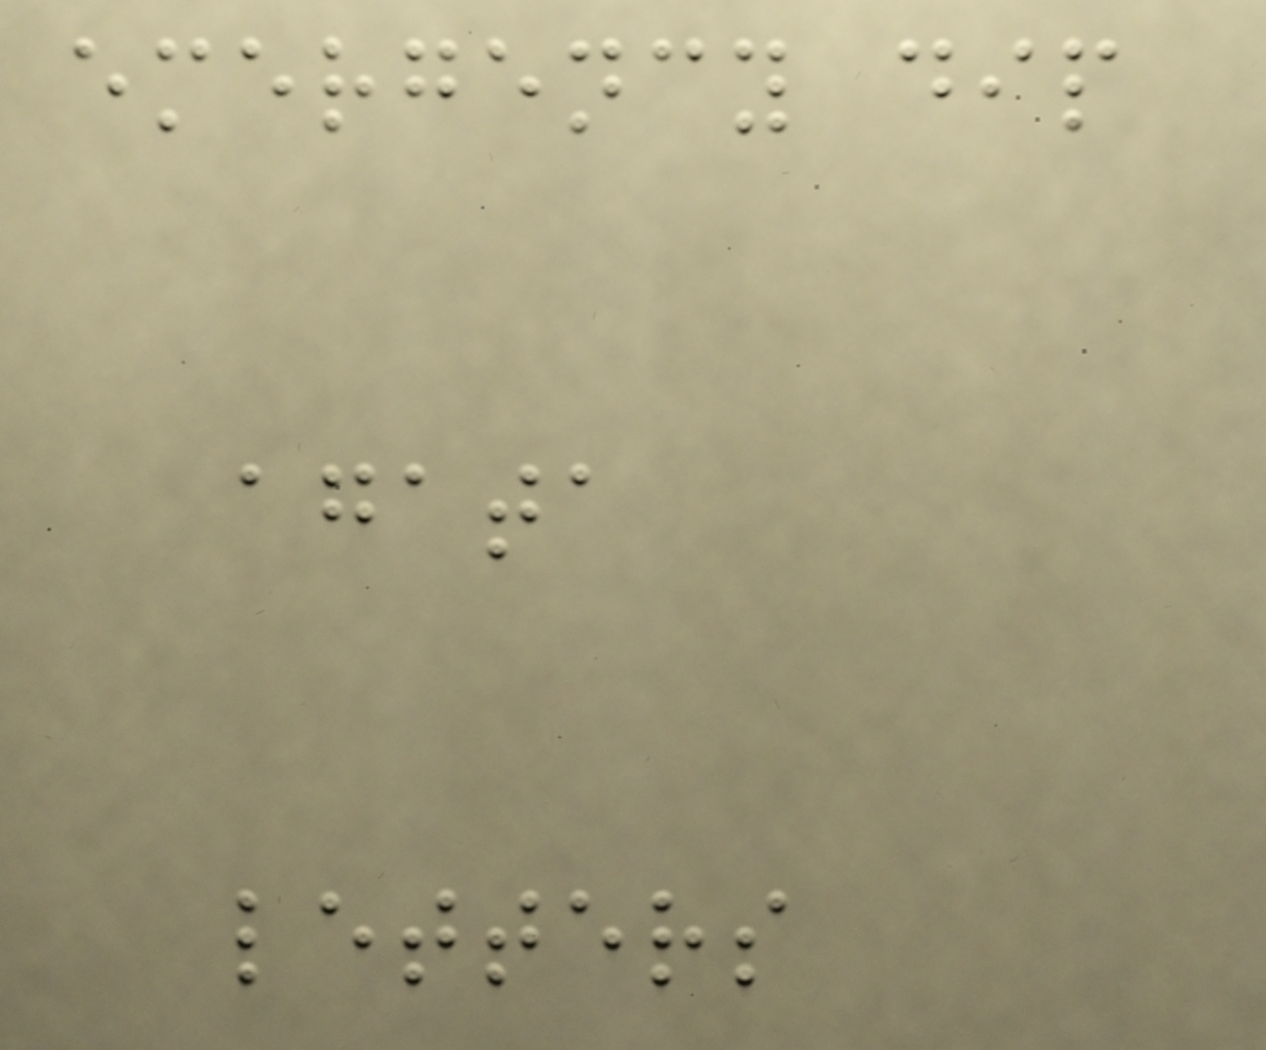emergency dip
agata
letters
